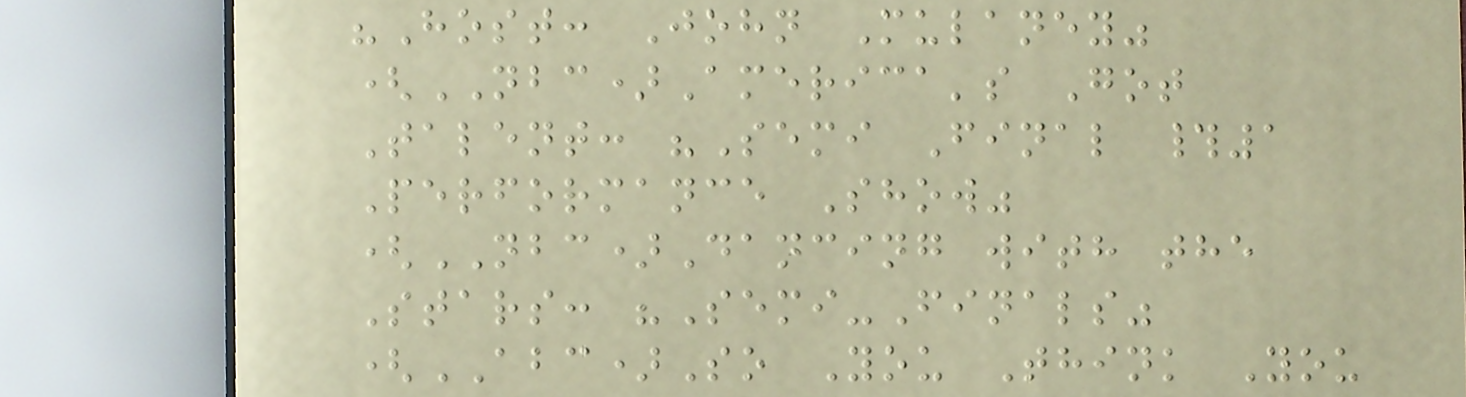"Host: John Mulaney"
(NBC)America's Got
Talent: "Semi Final #1
Performance Show"
(NBC)Dancing with the
Stars: "Semi-Finals"
(ABC)So You Think You
